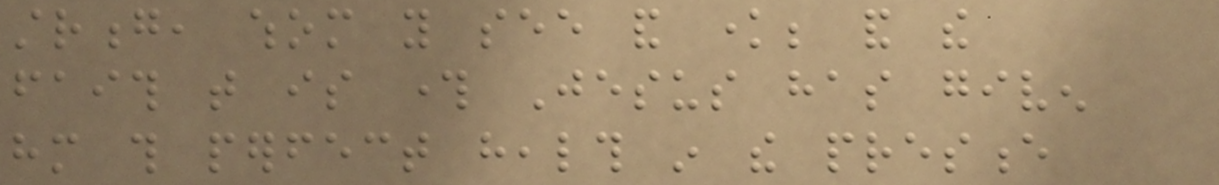strong, whom you see and know; and the
faith that is through Jesus has given
him this perfect health in the presence
